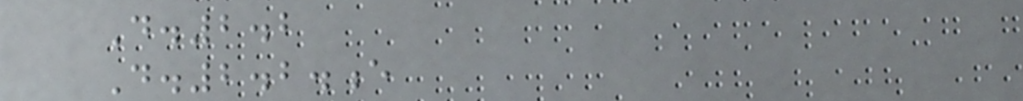D.2.2
D.2.2.e
